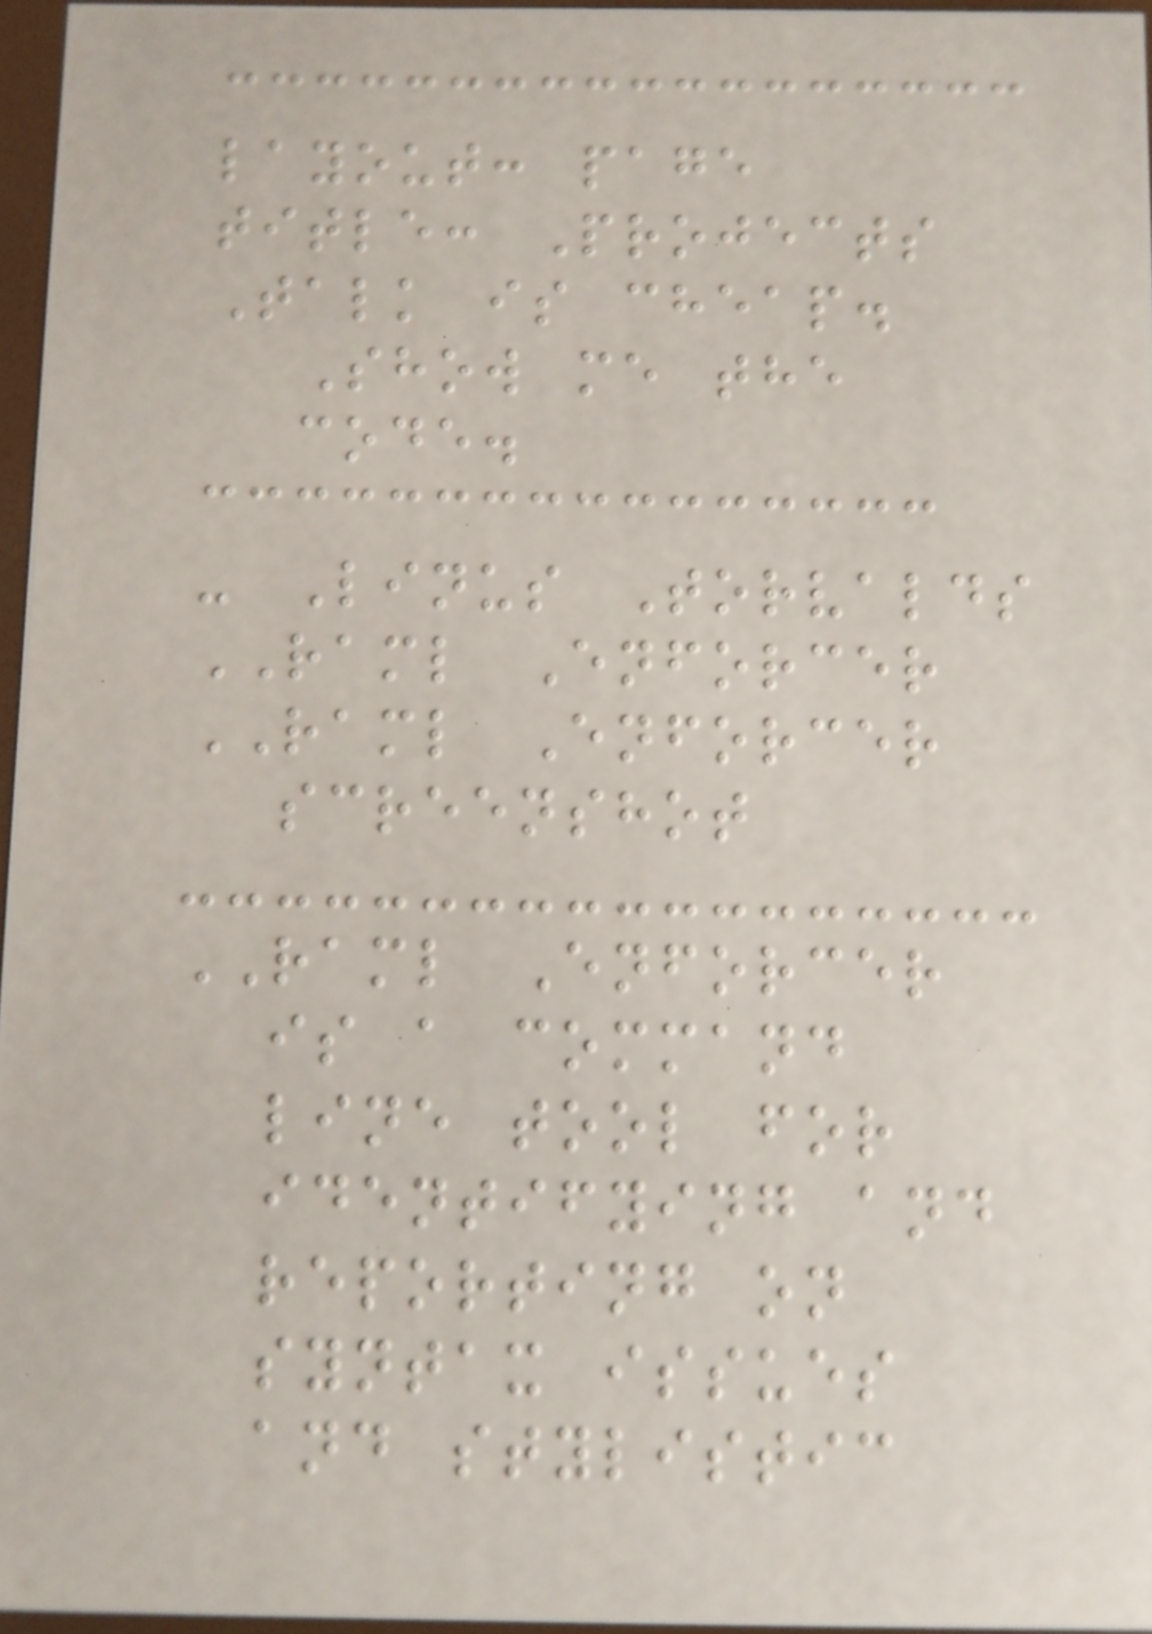layout: page
title: Projects
Talk is cheap.
Show me the
code.
- Linus Torvalds
RAML Enforcer
RAML Enforcer
screenshot
RAML Enforcer
is a command
line tool for
identifying and
reporting on
syntax issues
and stylistic
